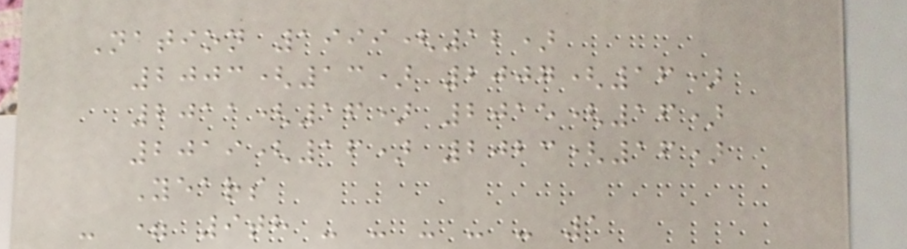Nation 1999(12)
2003(13) 2007(16)
2011(16) 2015(16)
2019(16) 2023(16)
Years
- = 9th - - - - - 1
